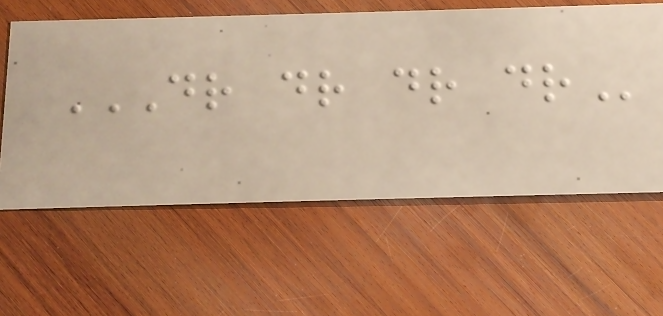DR DR DR DR
